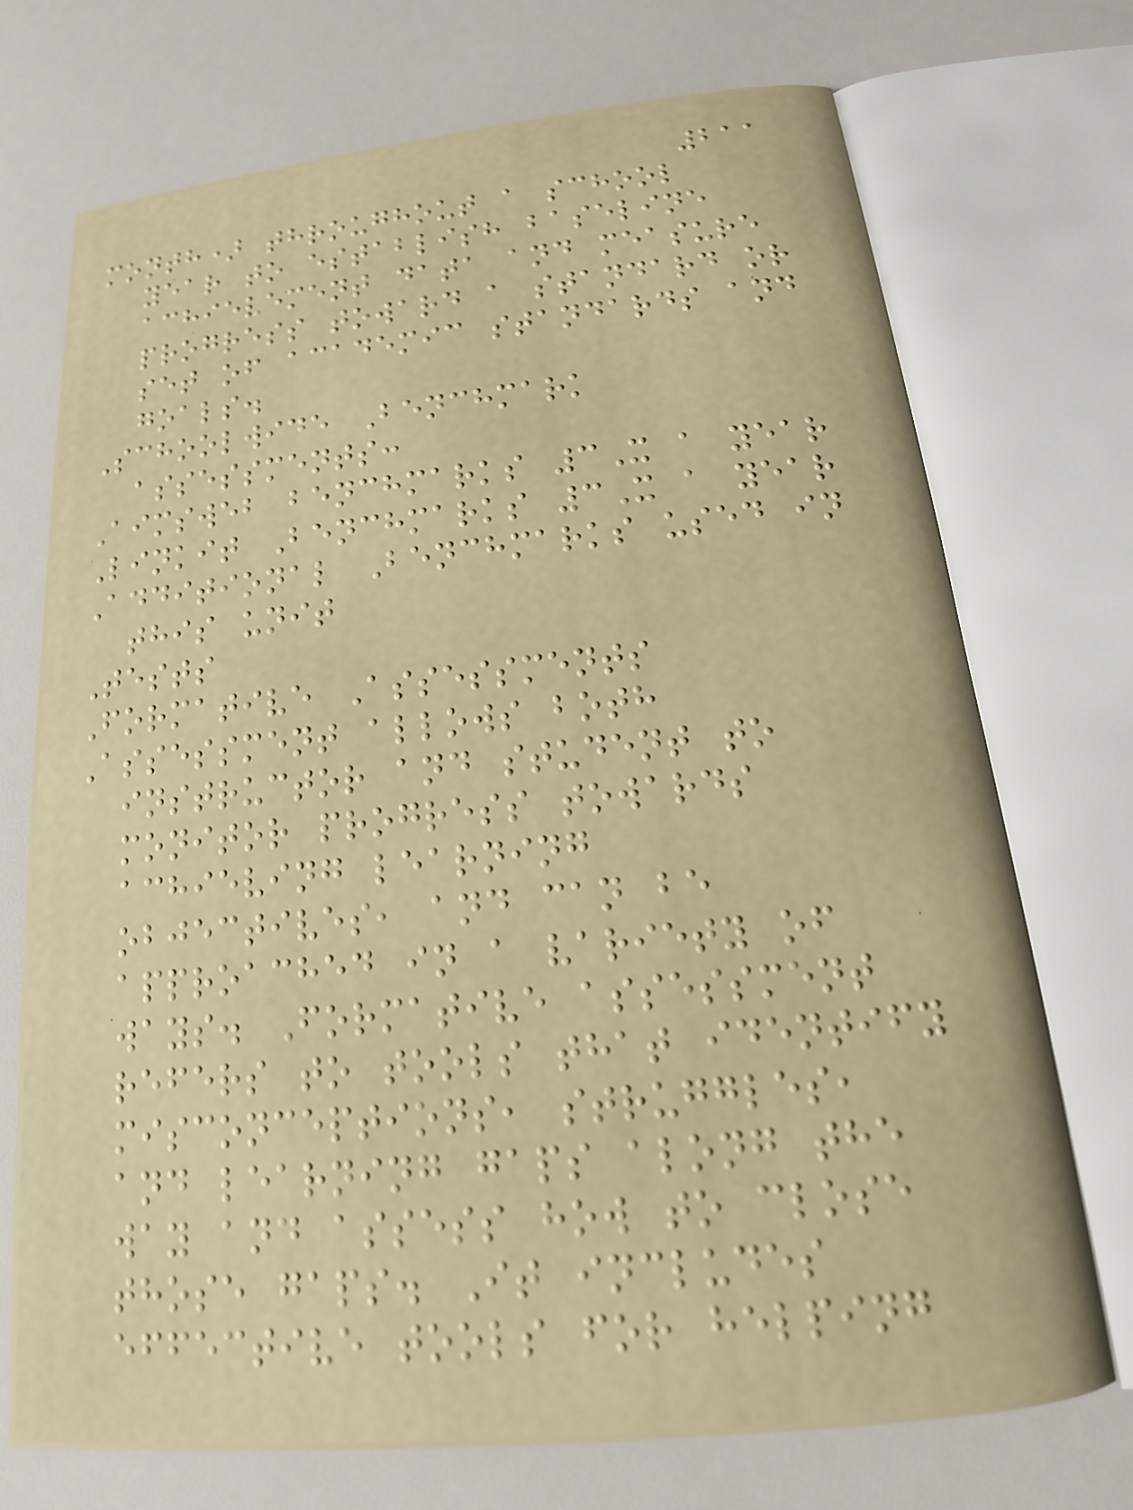211
month) throughout a school
year to establish baseline
achievement data and measure
progress toward a standard or
set of academic standards and
goals.
Schoolwide Benchmark
assessments:
Aimsweb benchmarks 3X a year
Linkit Benchmarks 3X a year
Additional Benchmarks used in
this unit
Tests
Formative Assessments
Assessment allows both
instructor and student to
monitor progress towards
achieving learning
objectives, and can be
approached in a variety of
ways. Formative assessment
refers to tools that identify
misconceptions, struggles,
and learning gaps along the
way and assess how to close
those gaps. It includes
effective tools for helping
